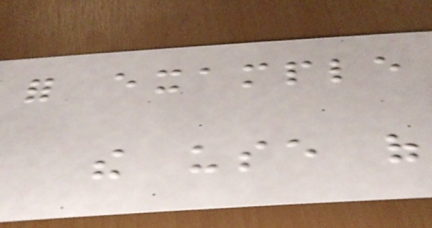for example
the use of
